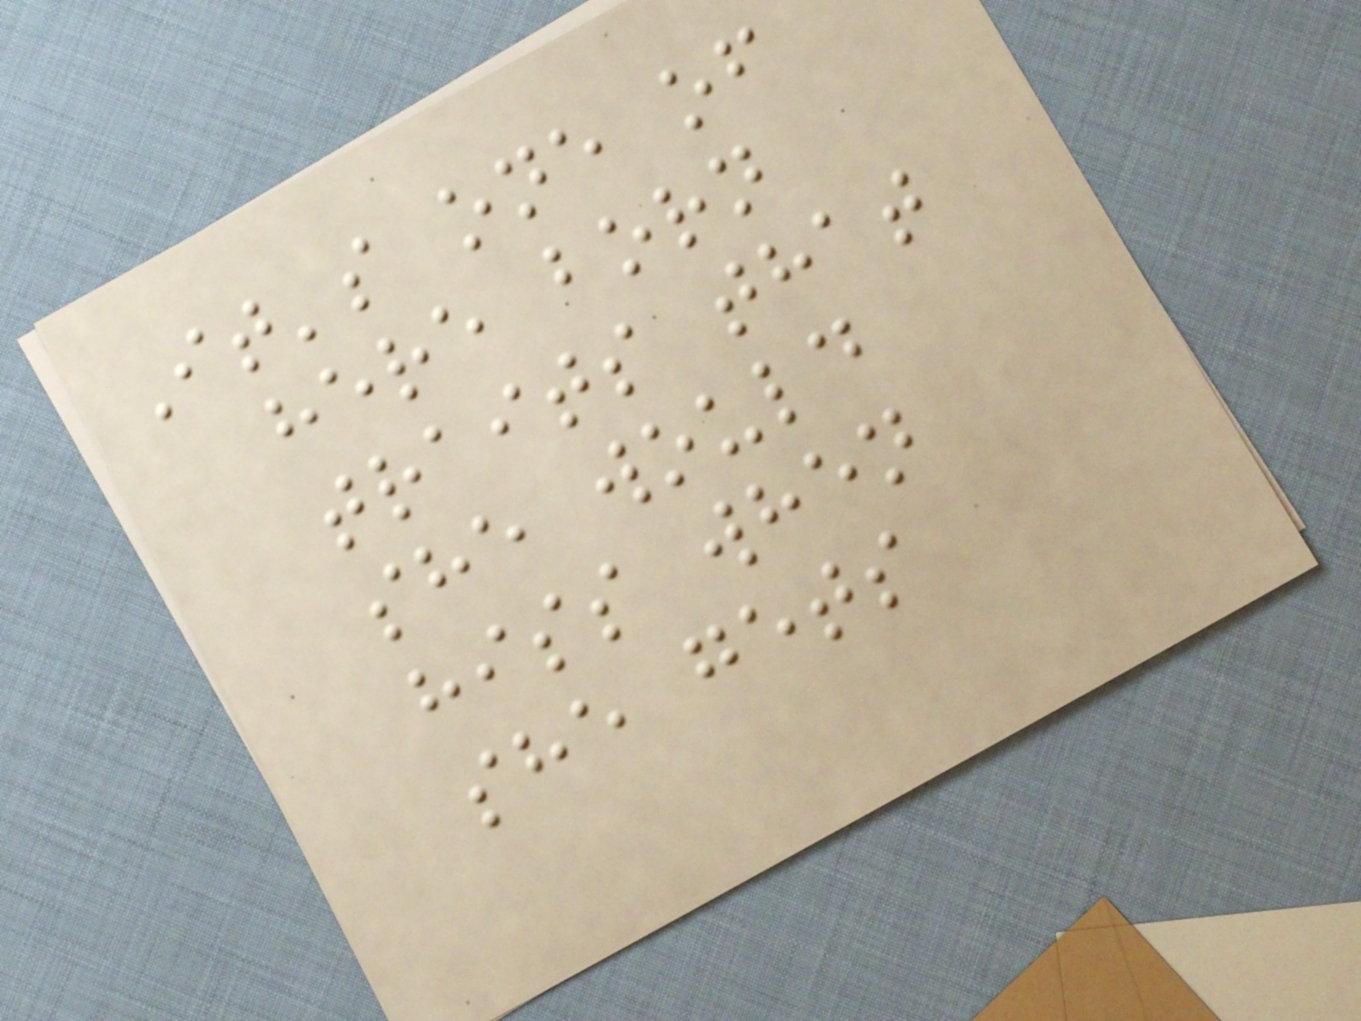It's one of
here born
traits that
she would
hiss when
she gets
